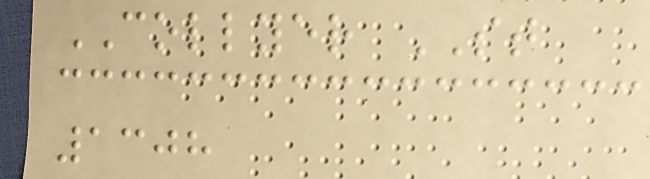COLLYER ST
1308
